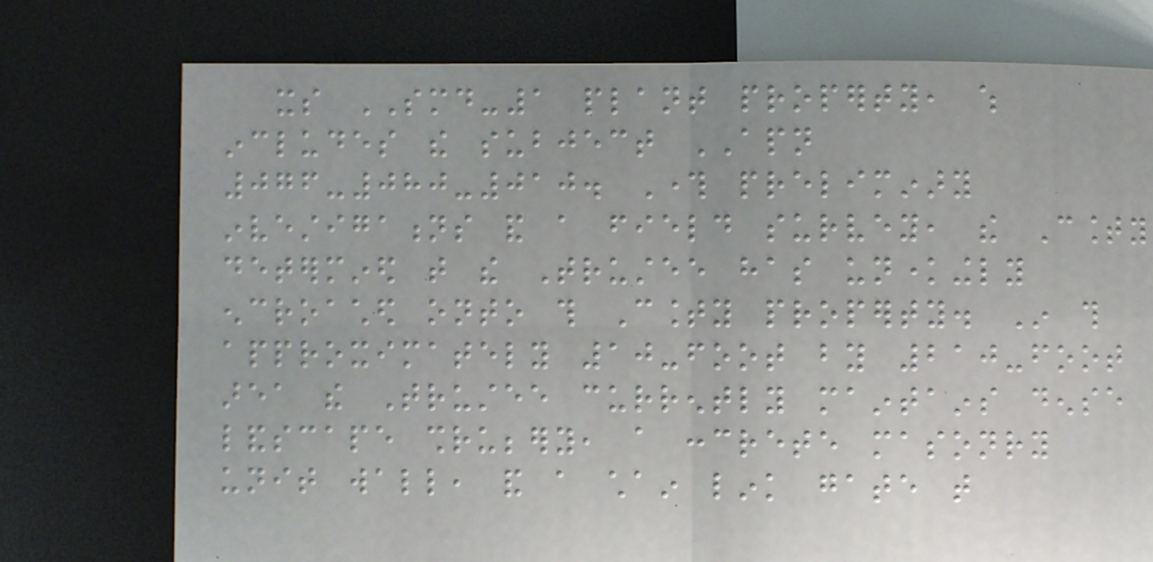its SMD-1 plant property, which
includes the subject APN
076-080-010. Through preliminary
investigations and a field survey, the County
determined that the Trustee has unknowingly
encroached onto this County property. In this
approximately 10-foot by 210-foot
area the Trustee currently maintains dense
landscape shrubbery, a concrete masonry
unit wall, and a chain link gate that
